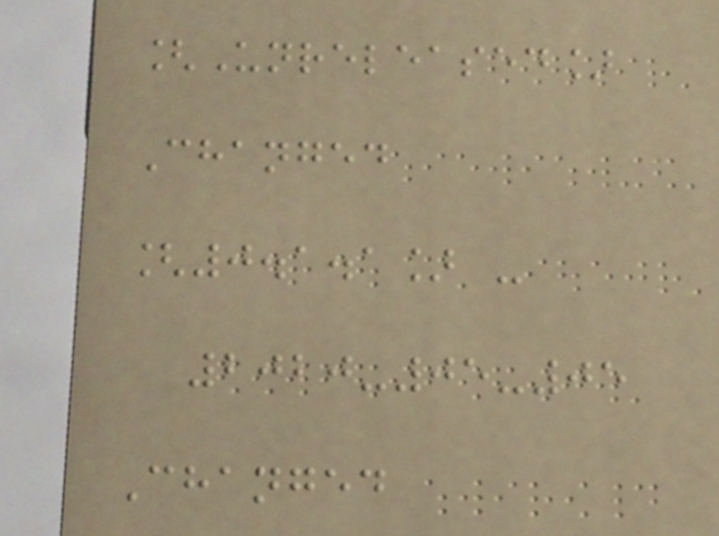[Unreleased]
Changed
[0.1.1] -
2020-05-05
Changed
